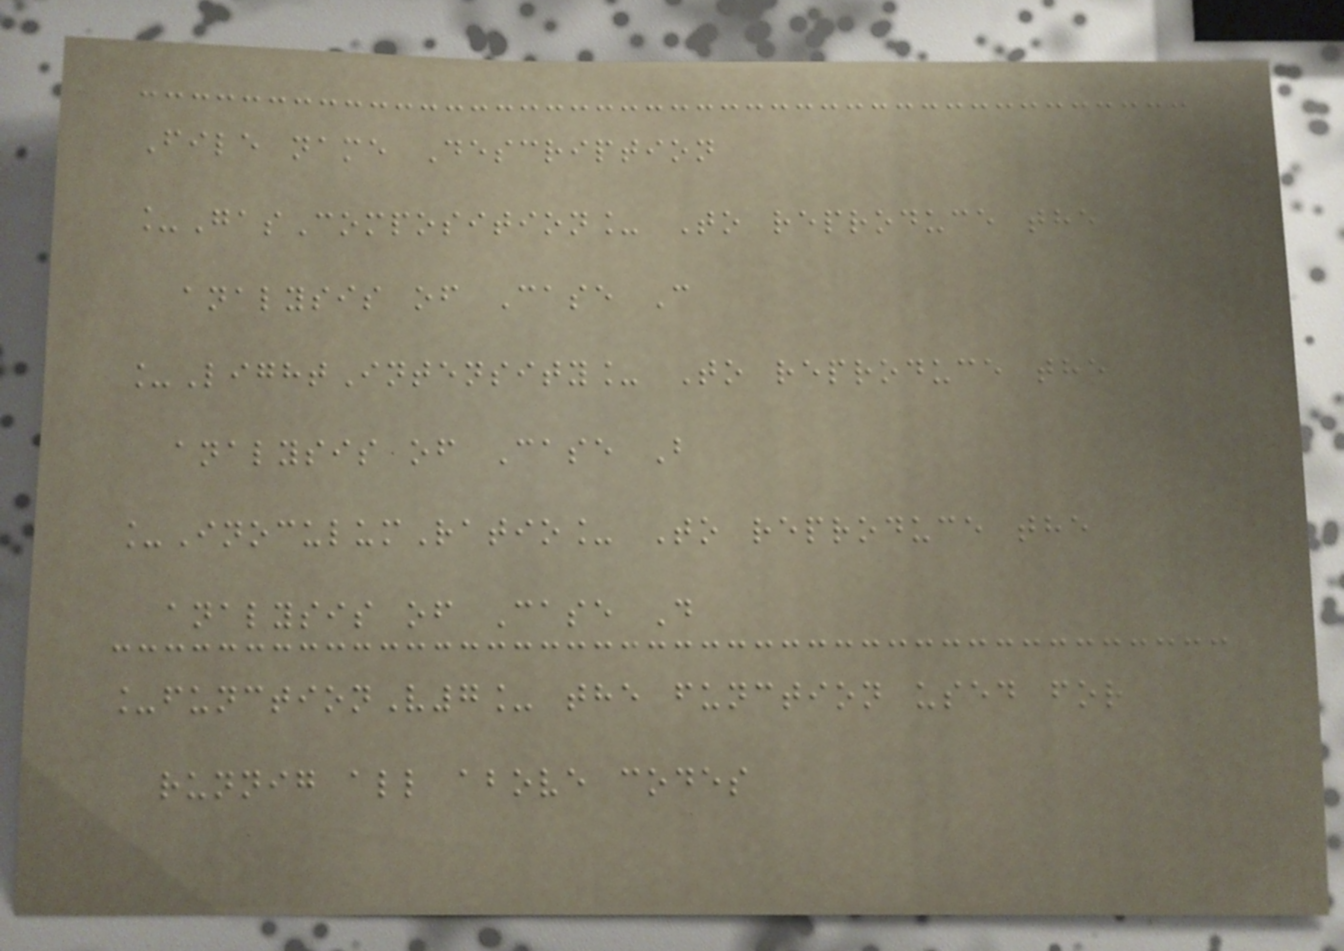File name Description
_GasComposition_ To reproduce the
analysis of Case C
_LightIntensity_ To reproduce the
analysis of Case B
_InoculumRatio_ To reproduce the
analysis of Case D
_functionV7_ the function used for
runnig all above codes
